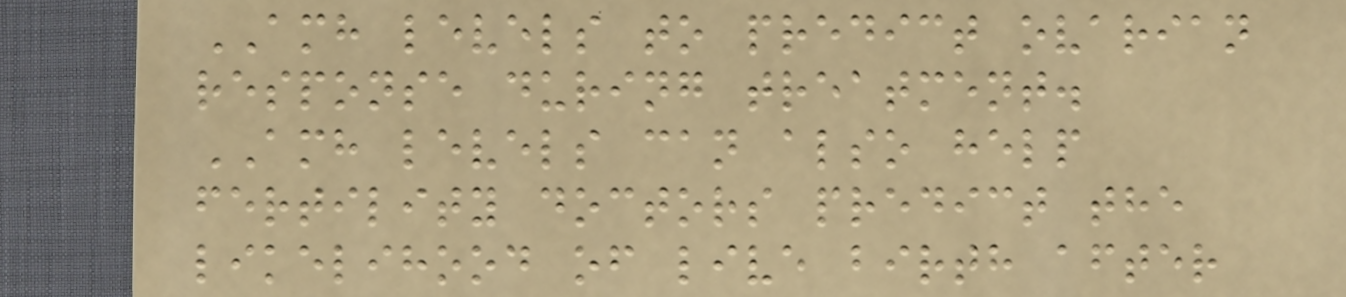AMH levels to predict ovarian
response during treatment.
AMH levels can also help
fertility doctors predict the
likelihood of live birth after
